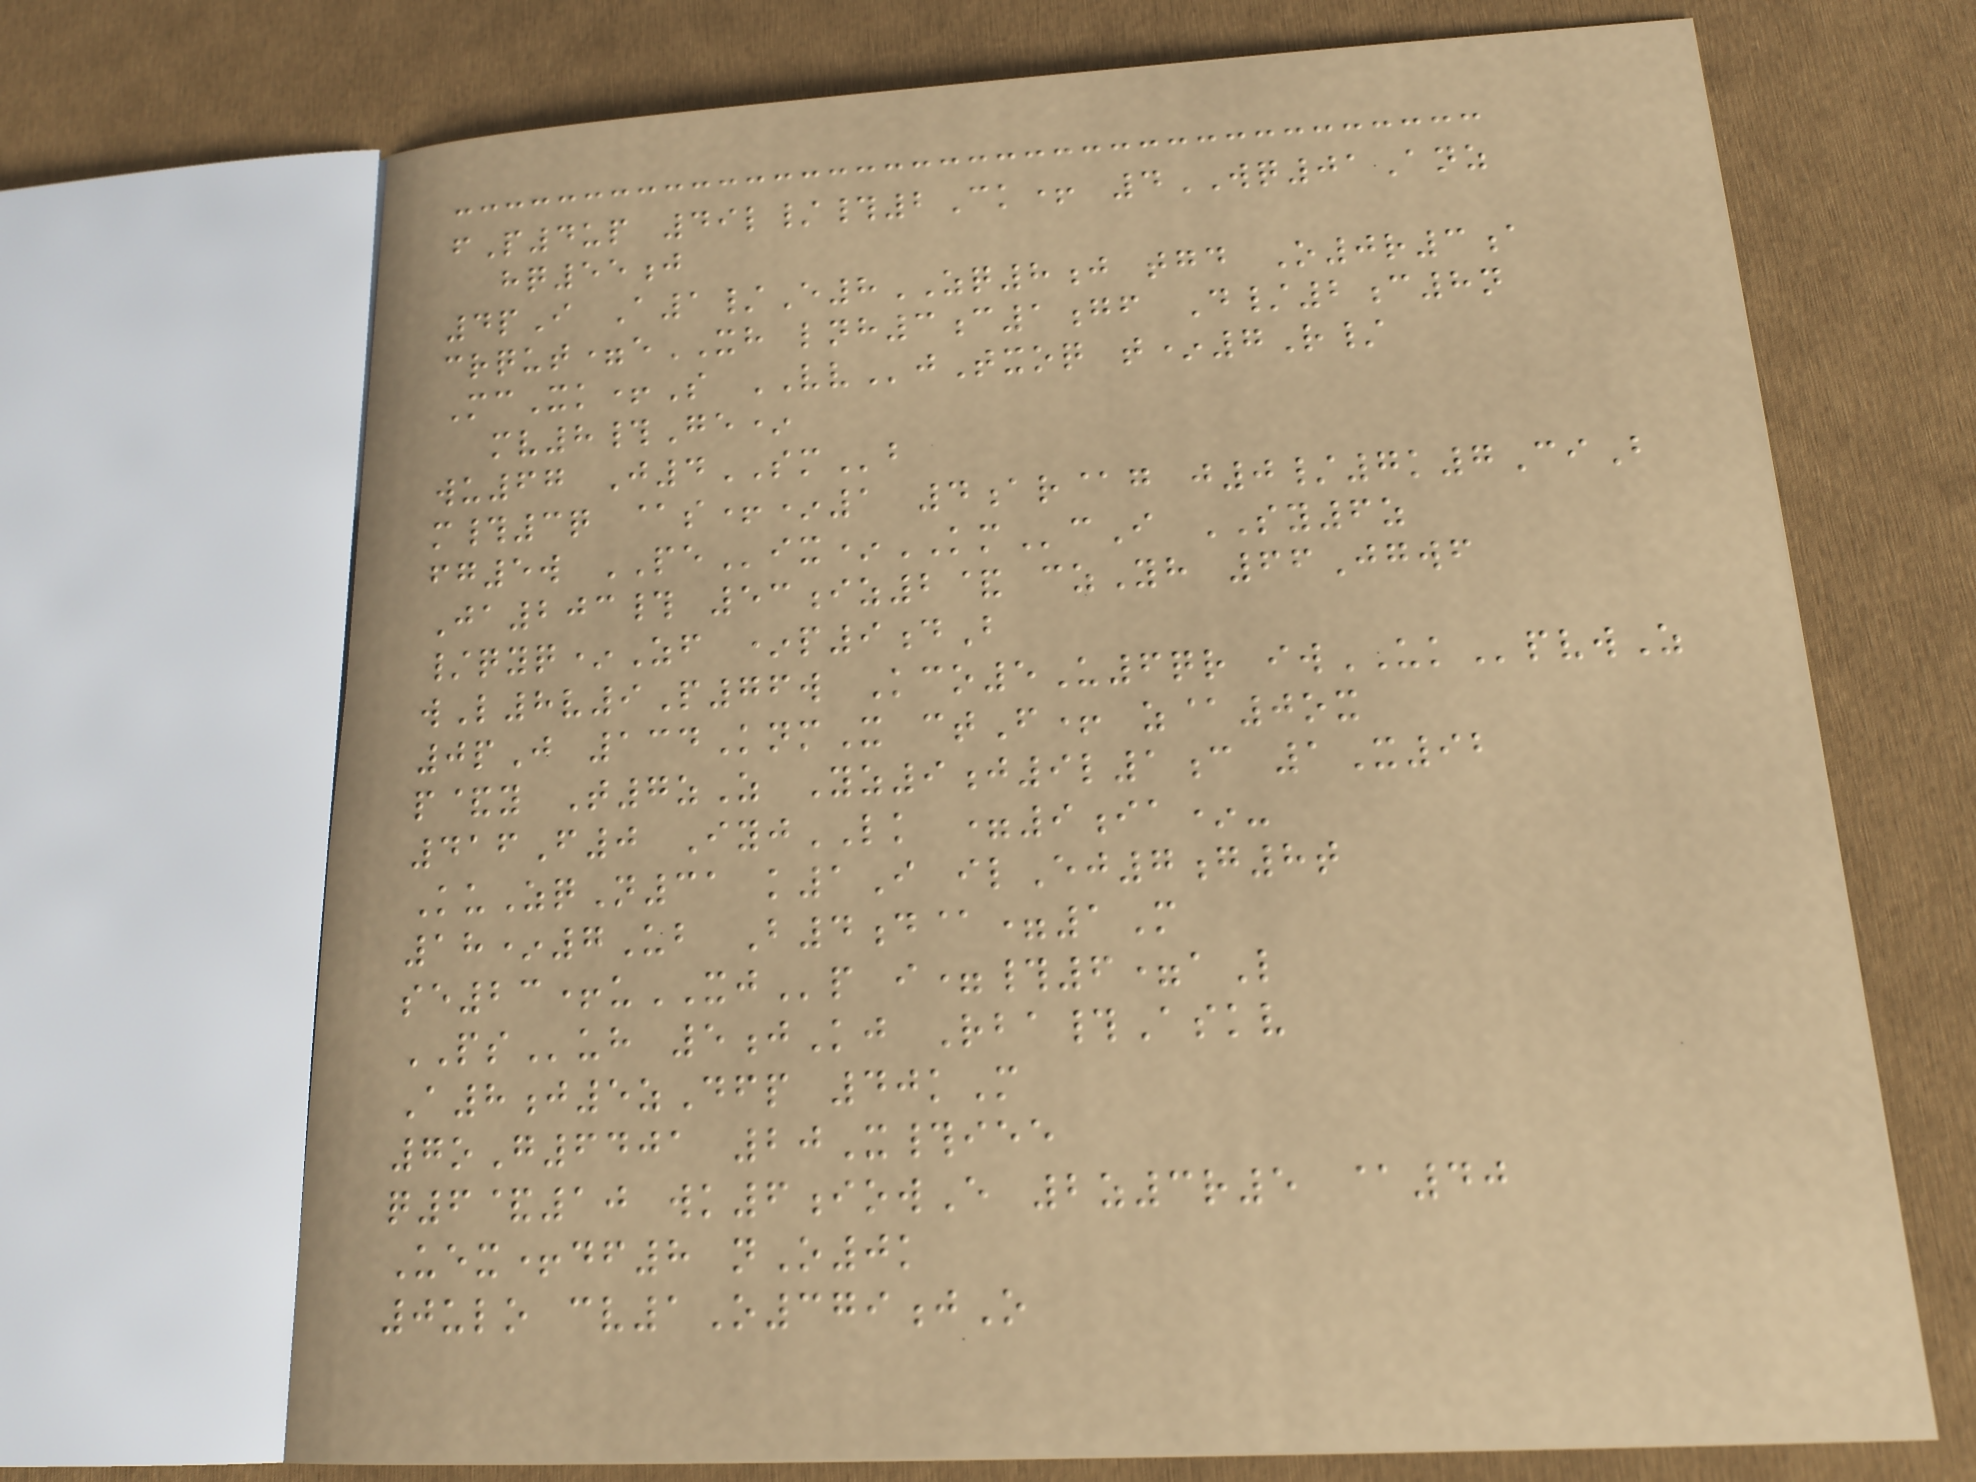fP4up 49l/#2Ck+ 4WQ01Anz
hq55j
4pI A1/E8ZQ8j tgd O0r3a
crqut=eXH lnh3c1gf D/2c8n
McXk+S VVjTxoq t*7R/
mv8#Ge*
wu67 J4SMb
m#3q @s+*1 4ar@g j0/7k7CiB
fg5w PEix*KMcI SY6z
Ja203# 53iz2& czYh 66Jgwf
/qyq*Zf *p9dB
wL8v9P76w Kco5U6qr iwUKpvwZ
0pJ 134KnmX ctF+ z@0ox
p&y T7zZ Yz9j9l1c 1X92
416F0 IyjLK =9ia*-
KuZqN31 k1I ilEj7g8t
18*7Ub B4d@=1M
se23+uXJp i=#6=aL
PSuh 5jKj Rba#Askv
A8j5zDfp 40kM
7oG6401 20X#iee
q6&10 wk6iowE 2z3r5 @40
Uex+df8 nO0k
0ulo cv1O379jO
